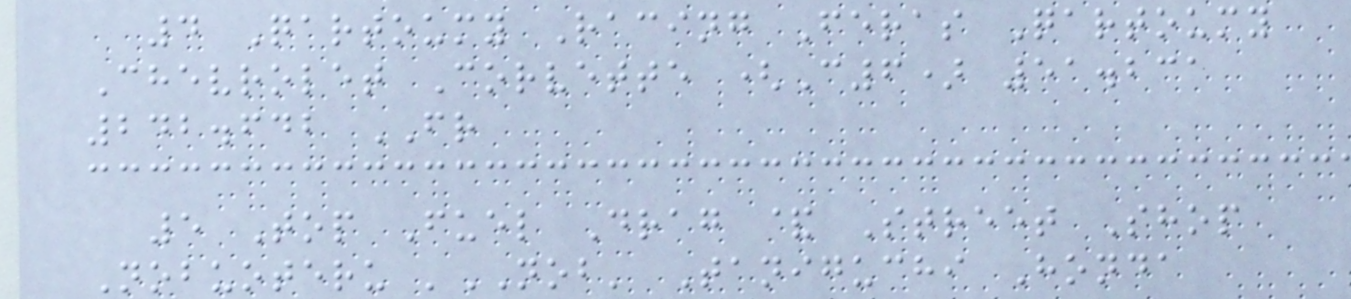4 Qartoumy Racing Feras Qartoumy
Chevrolet Corvette (C6) 51.231
242.642 FR
5 Top Fuel Drag & Street Shop
Nobuoteru 'NOB' Taniguchi Honda
